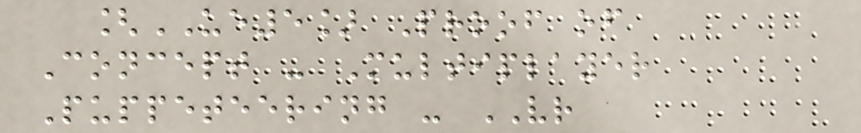[UE5] Proof of
Concept - Multiplayer
Puppeteering - VR
